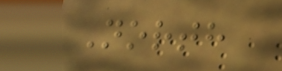North
